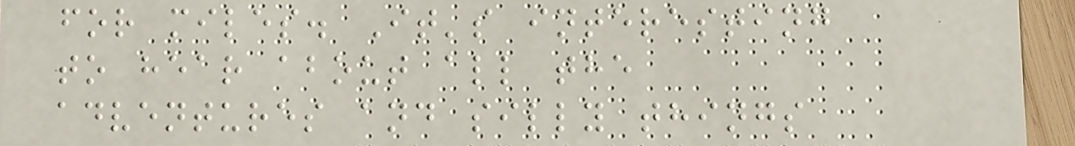for miles. It's interesting
to hear about all the
adventures and silly things
